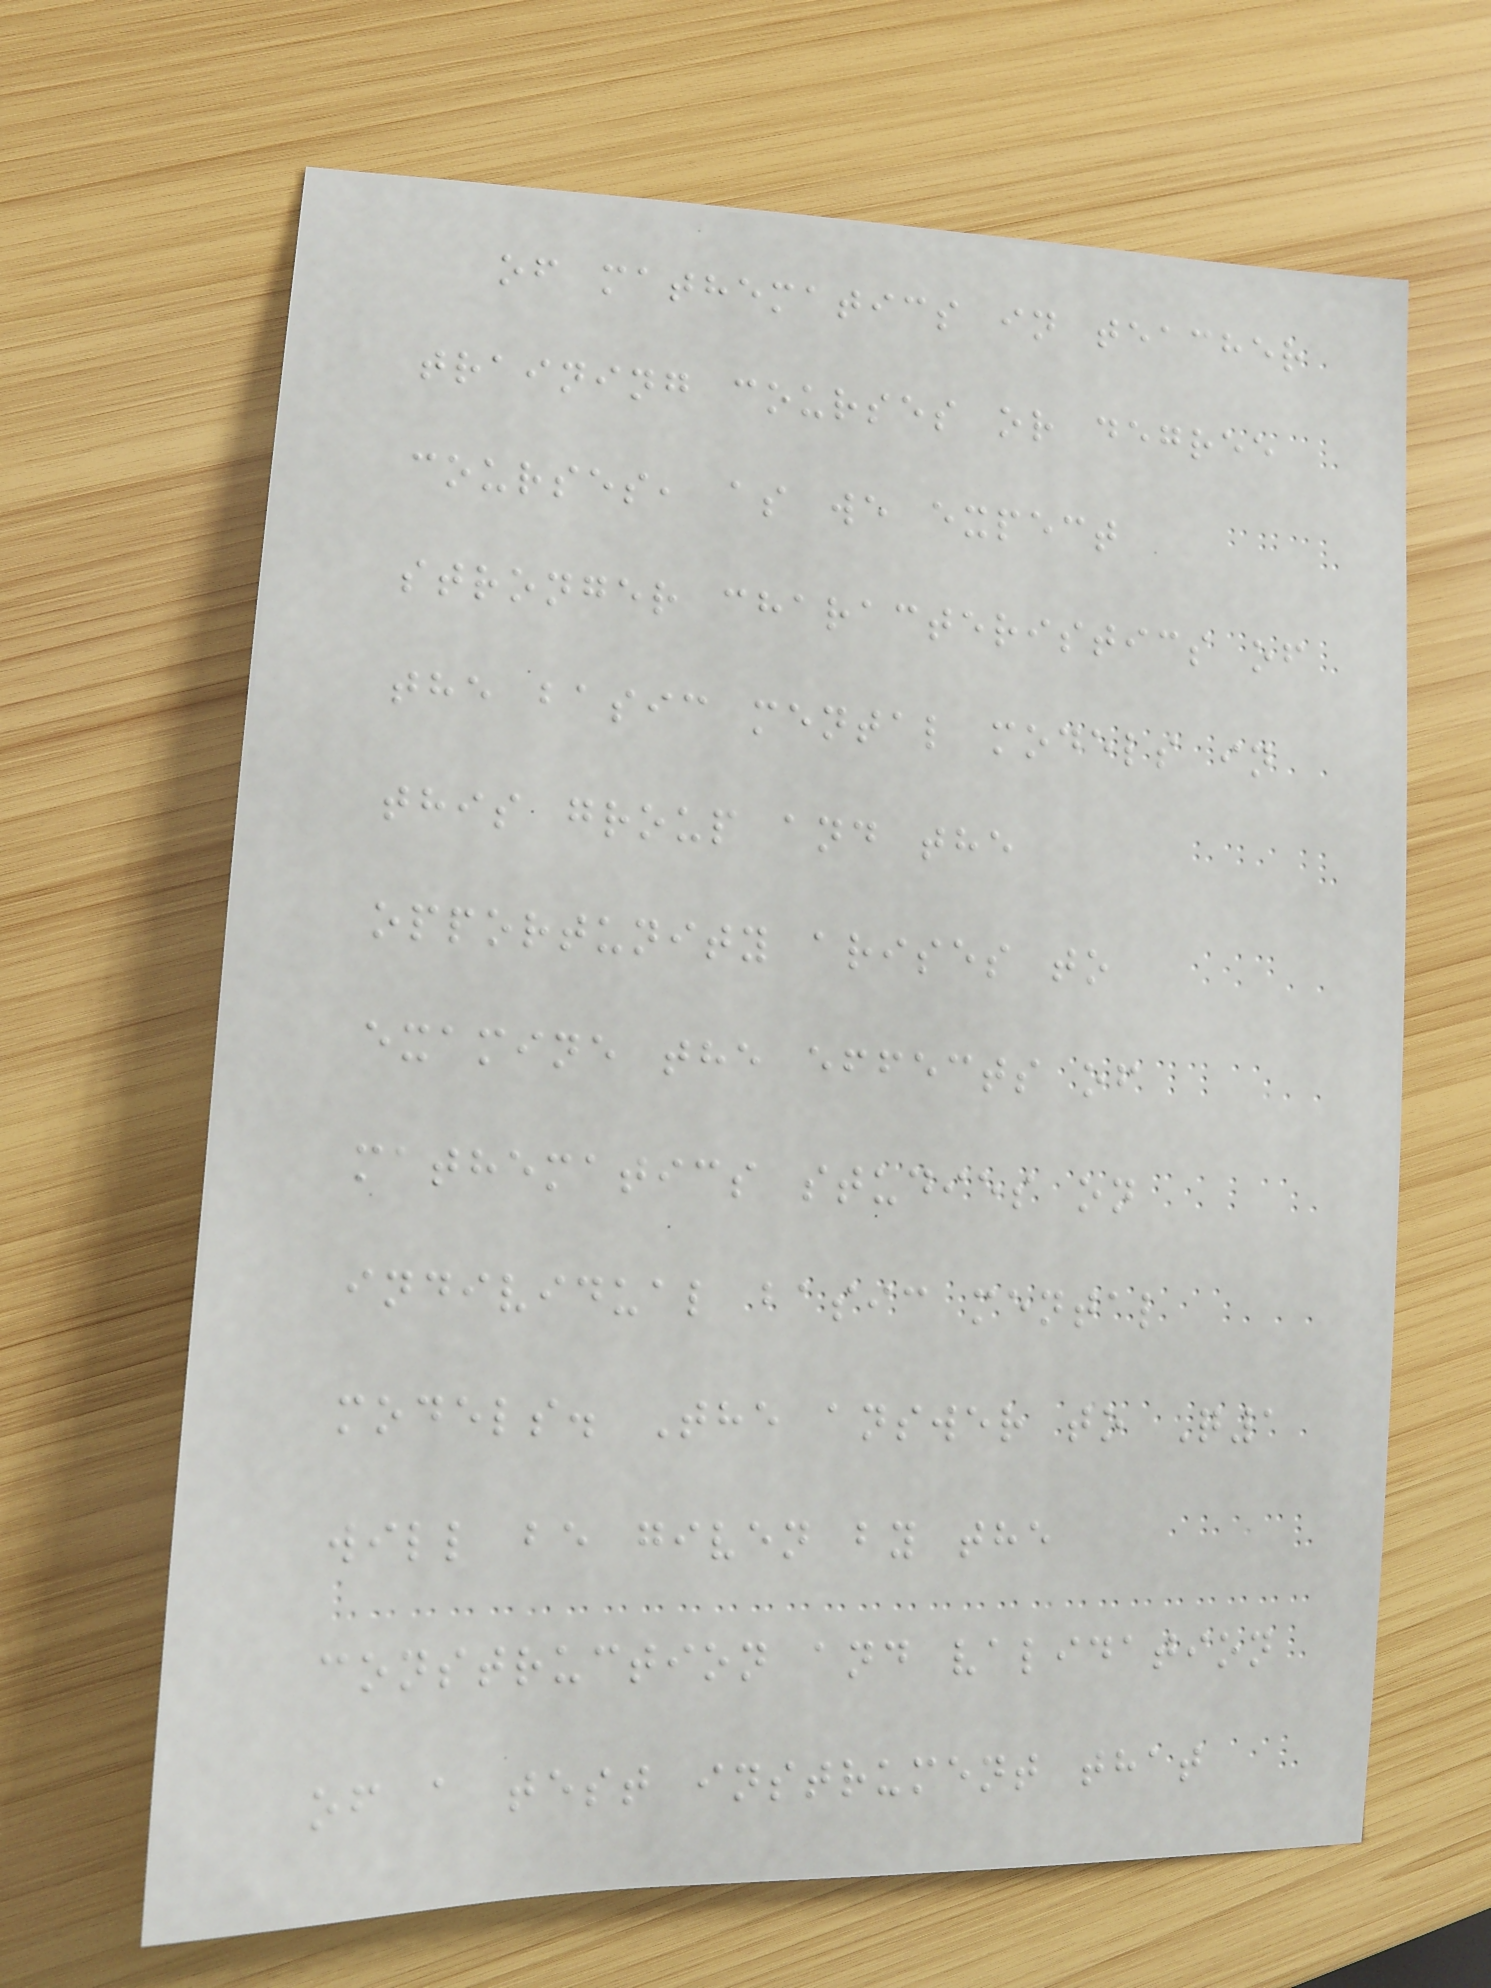of mathematics in teacher
training courses or degree
courses, as we expect
stronger characteristics of
the basic mental models in
this group and the
opportunity arises to
examine the effects of
mathematics studies on
individual basic mental
models. The answer to Q1
will be given by the
construction and validation
of a test instrument that
